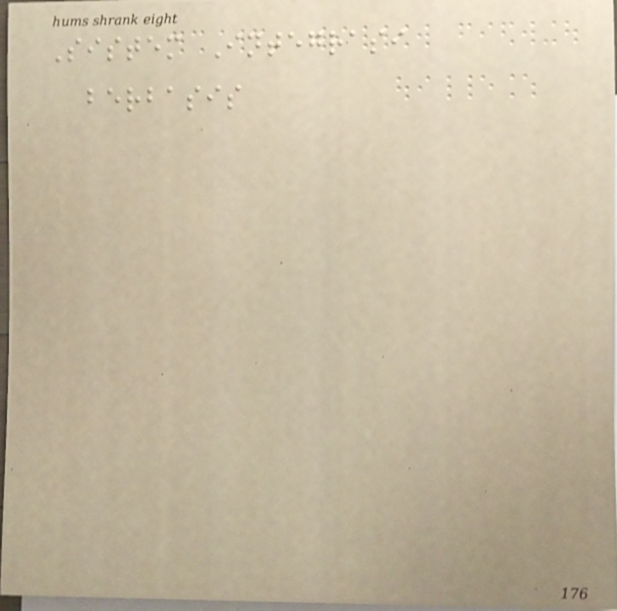Sistem Integrasi
berbasis
